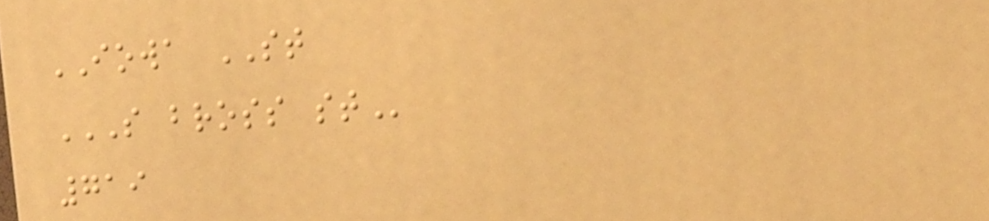IOWA ST
S BROSS ST
719
